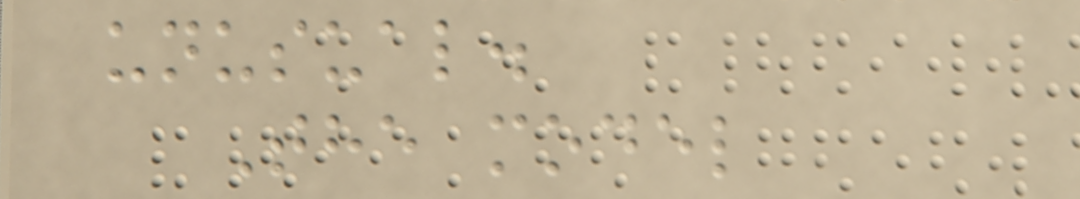unusual.
The model
